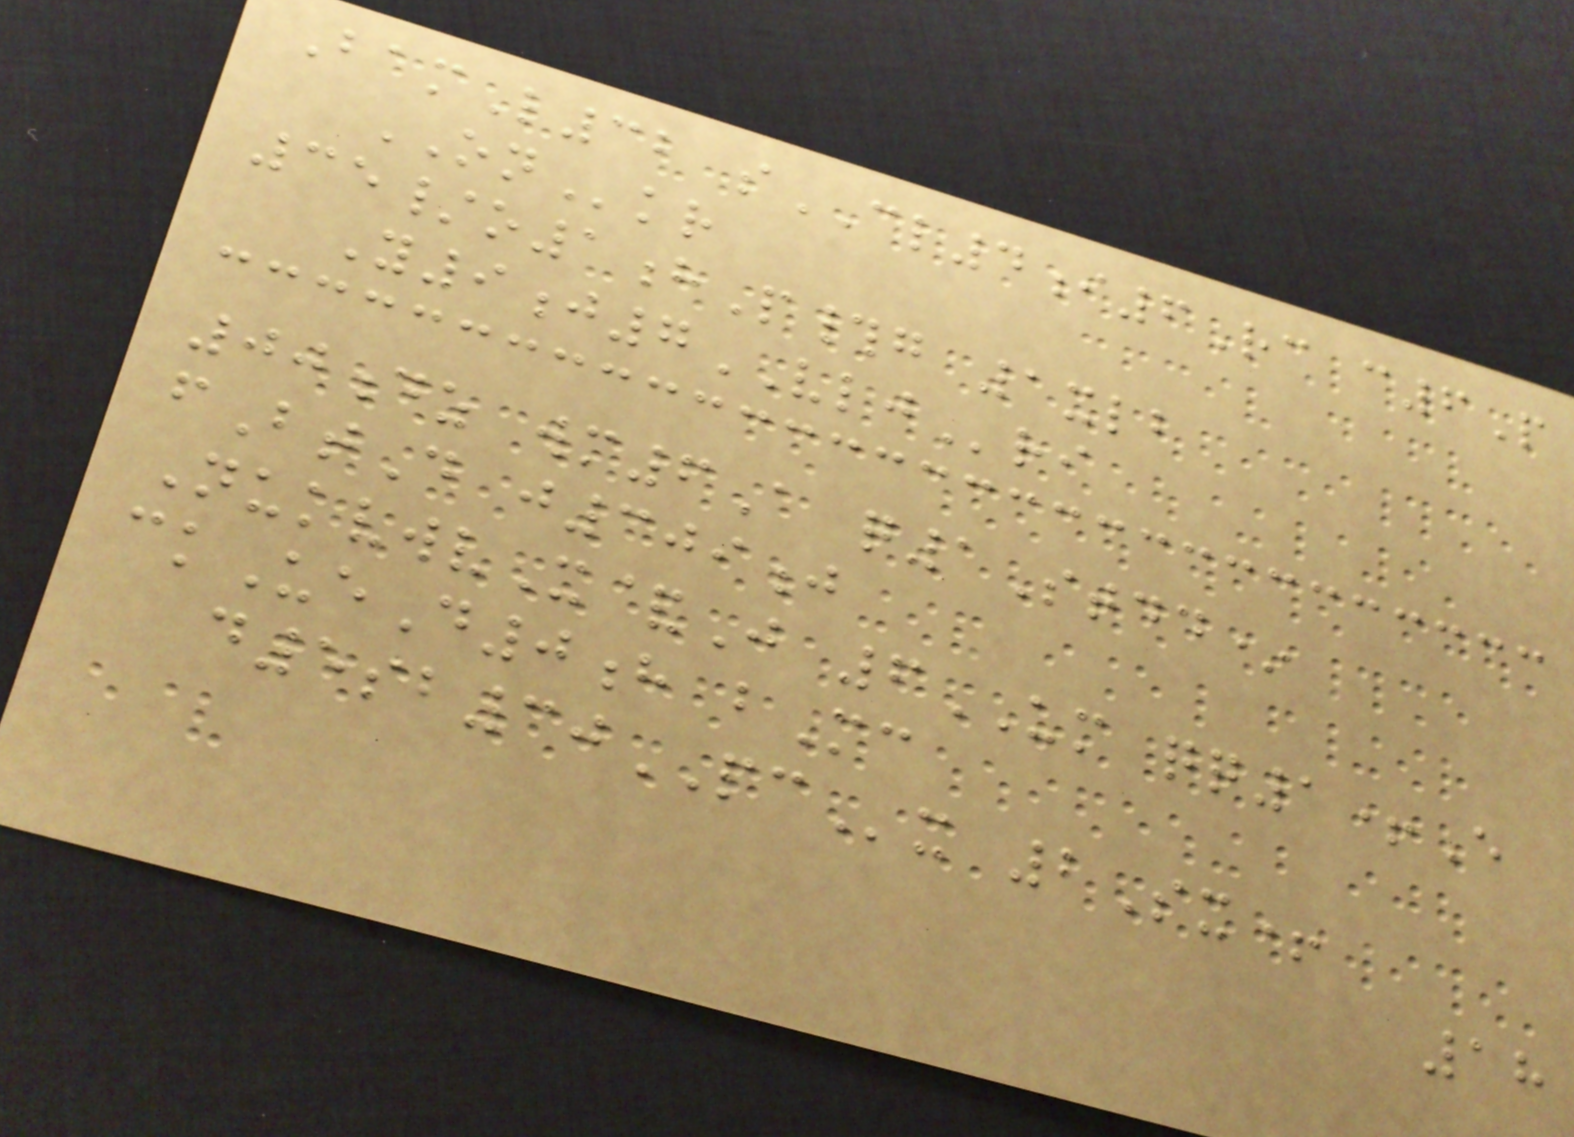BamL32 sCL4i6Rc c6P
ONkr
35/o1hP#g 1xlb
Y9j7VLJri
00dz wm6A q1Stdd*
fBtD j309j
NukvwvX&J 6UM qq1+E
ckUeD0h bMc
d5sb30PCx 2Sx+
18
